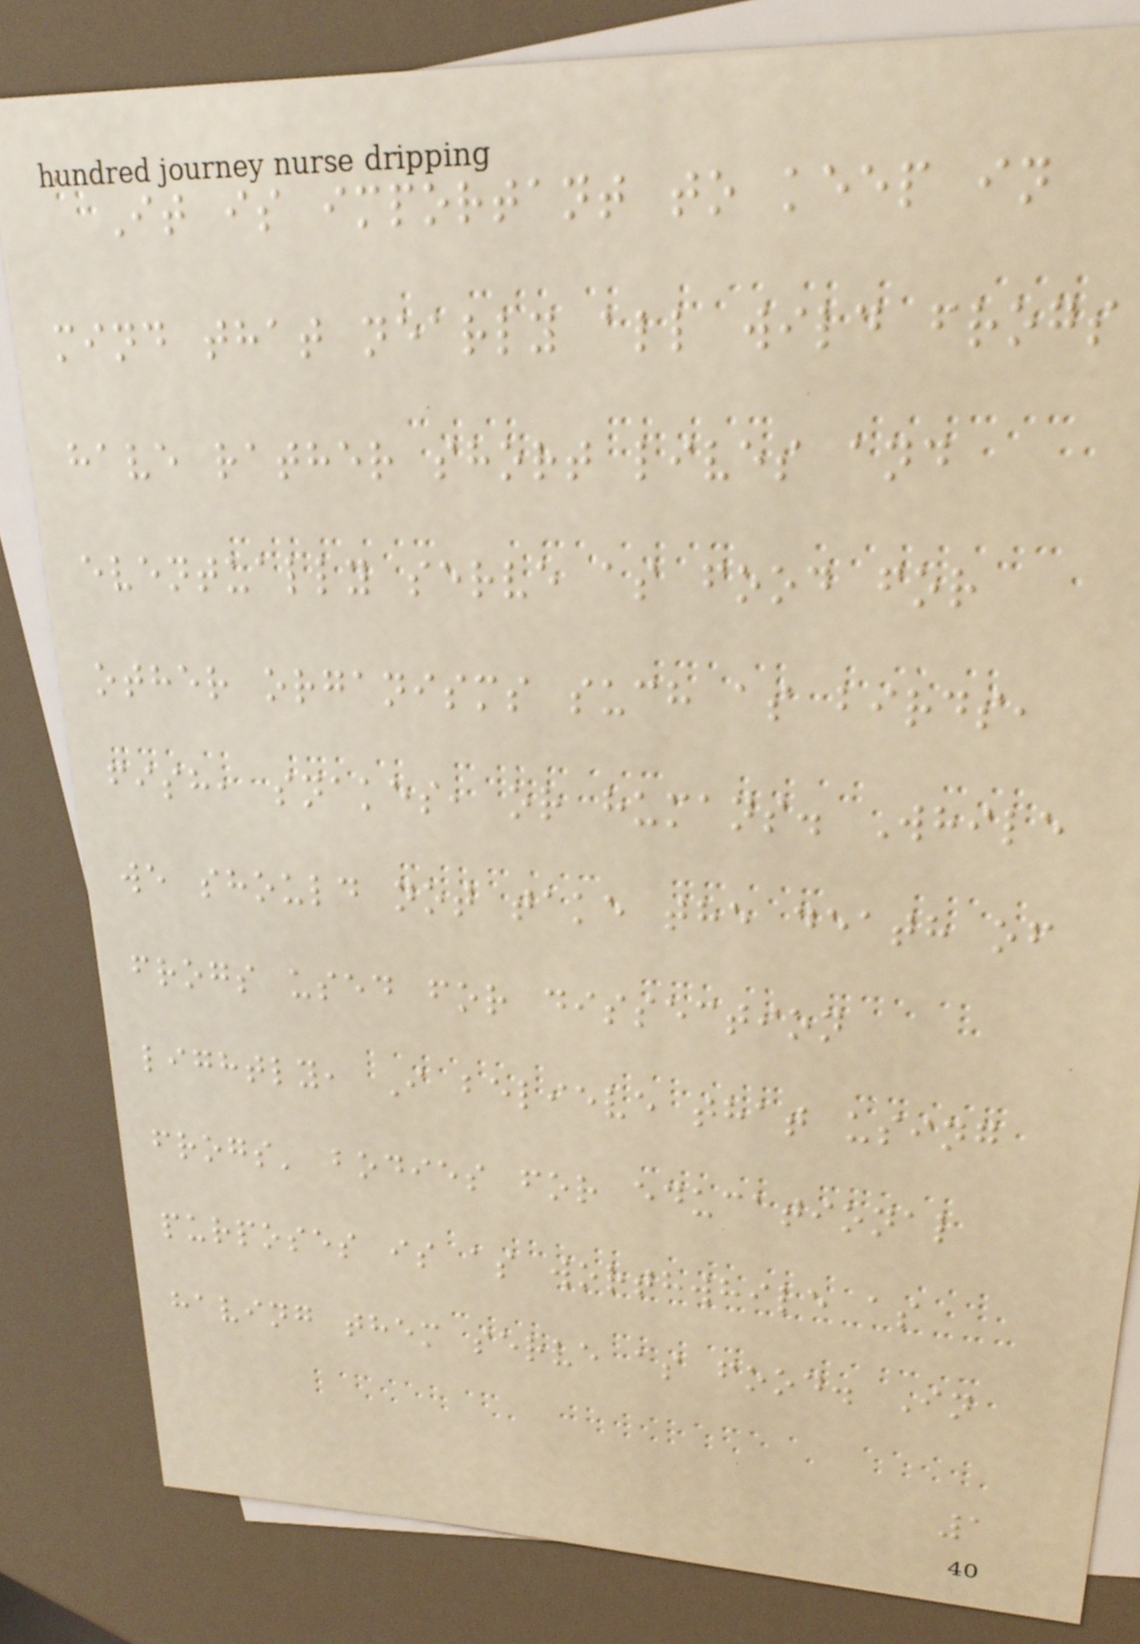It is important to keep in
mind that nearly all wild frogs
have rather short lives and
eventually serve as food for
other organisms such as birds,
fish, snakes, or humans. While
we should not take the death of
frogs used for dissection
lightly, I believe that using
frogs' bodies for educational
purposes is as worthwhile as
having them serve as food. In
1
